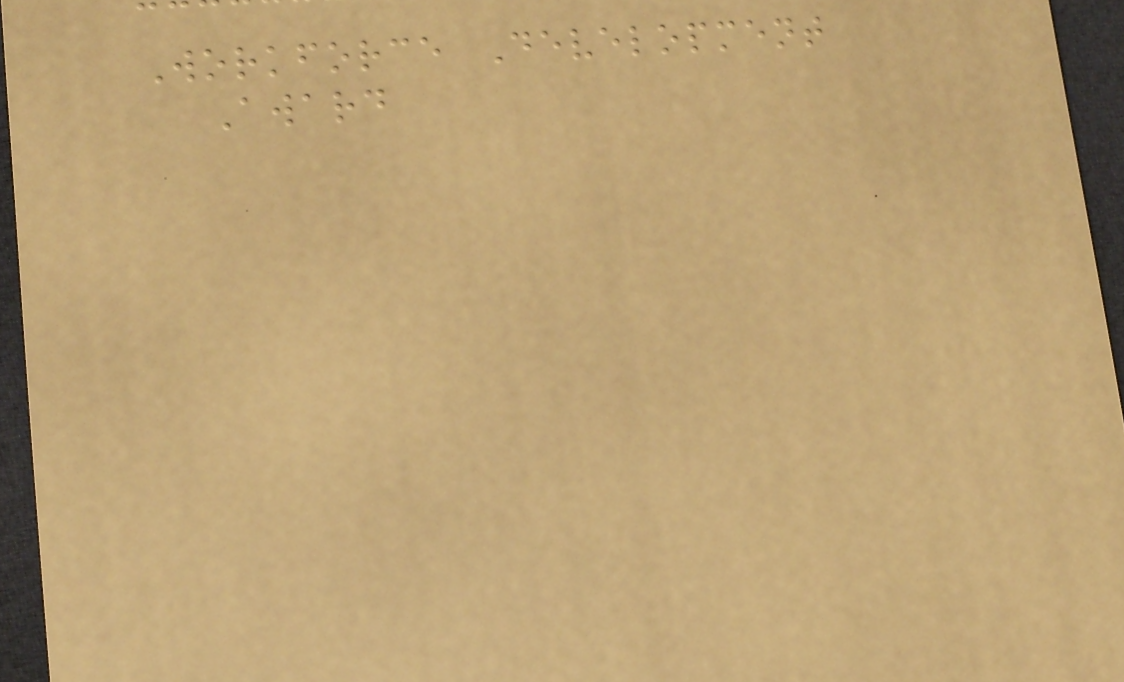Workforce Development
Award
